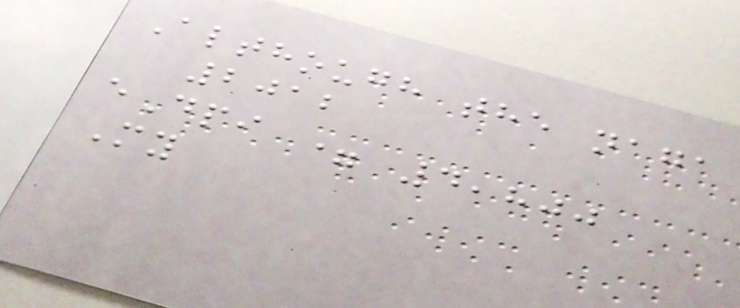Although the naga
2012
eDpi = 4,800
My
